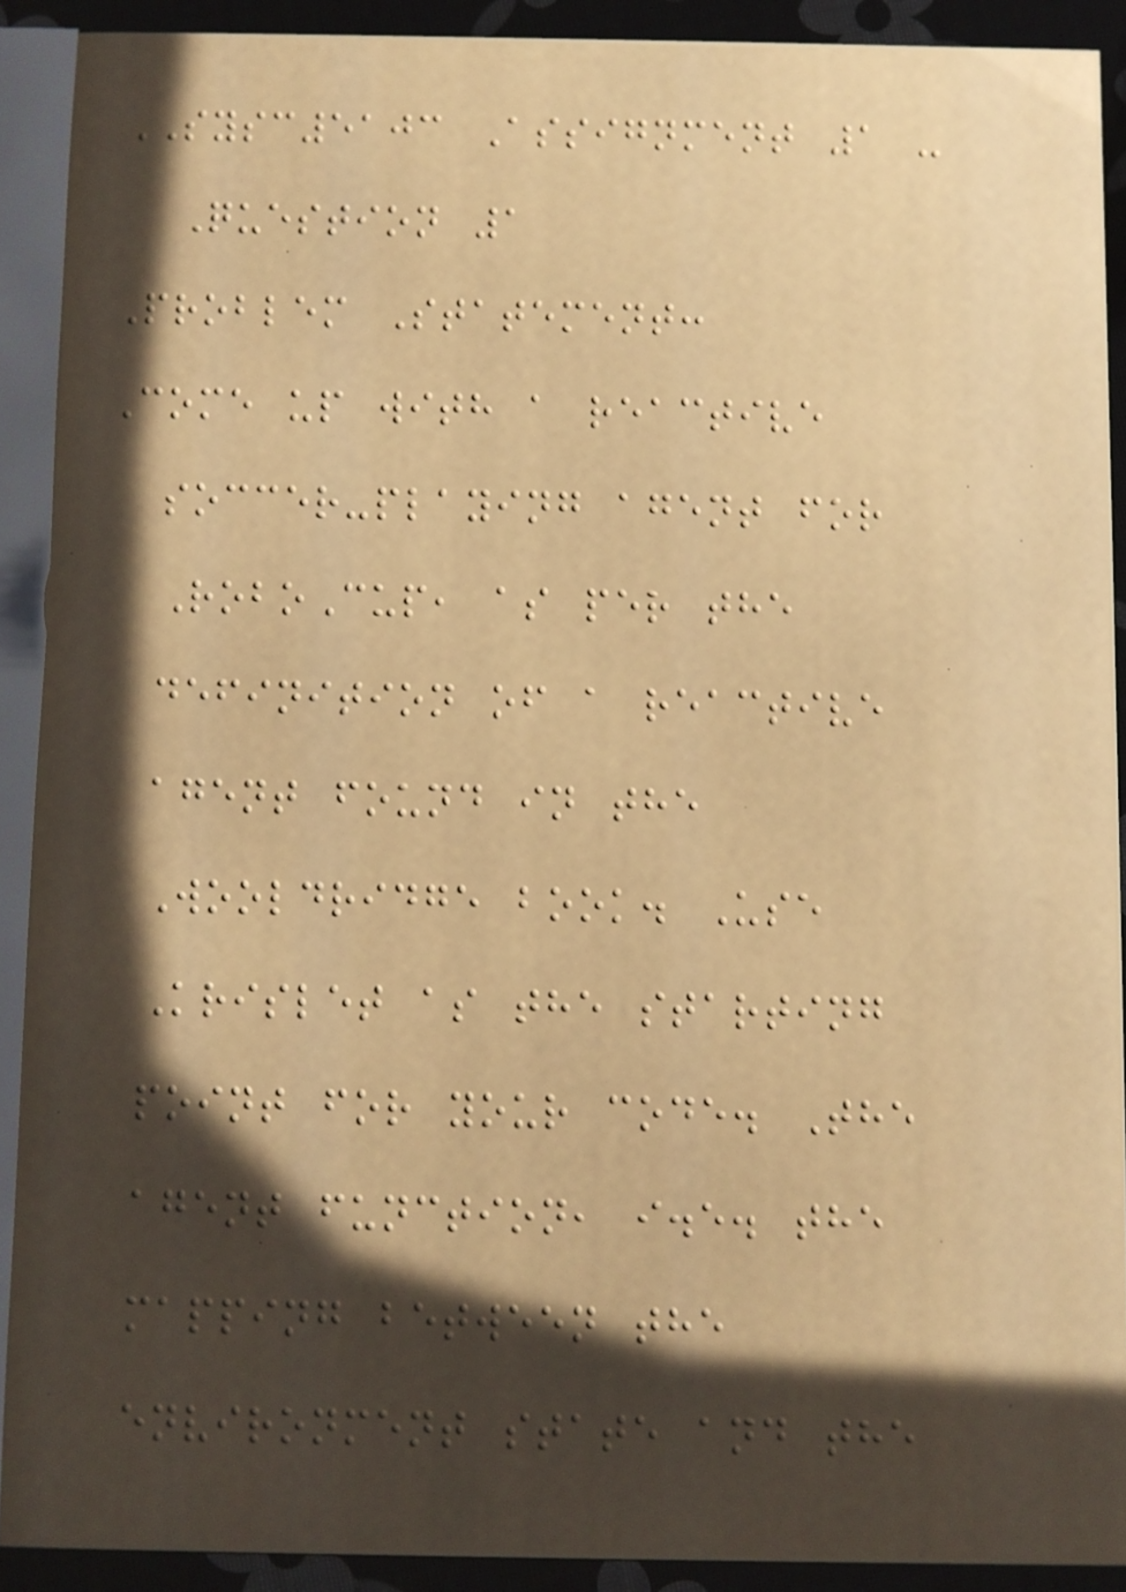SYSC5103 Assignment 1 -
Question 1
Problem Statement:
Come up with a reactive
soccer-playing agent for
RoboCup, as per the
definition of a reactive
agent found in the
Wooldridge book. Use
Krislet as the starting
point for your code. The
agent function, i.e. the
mapping between the
environment state and the
